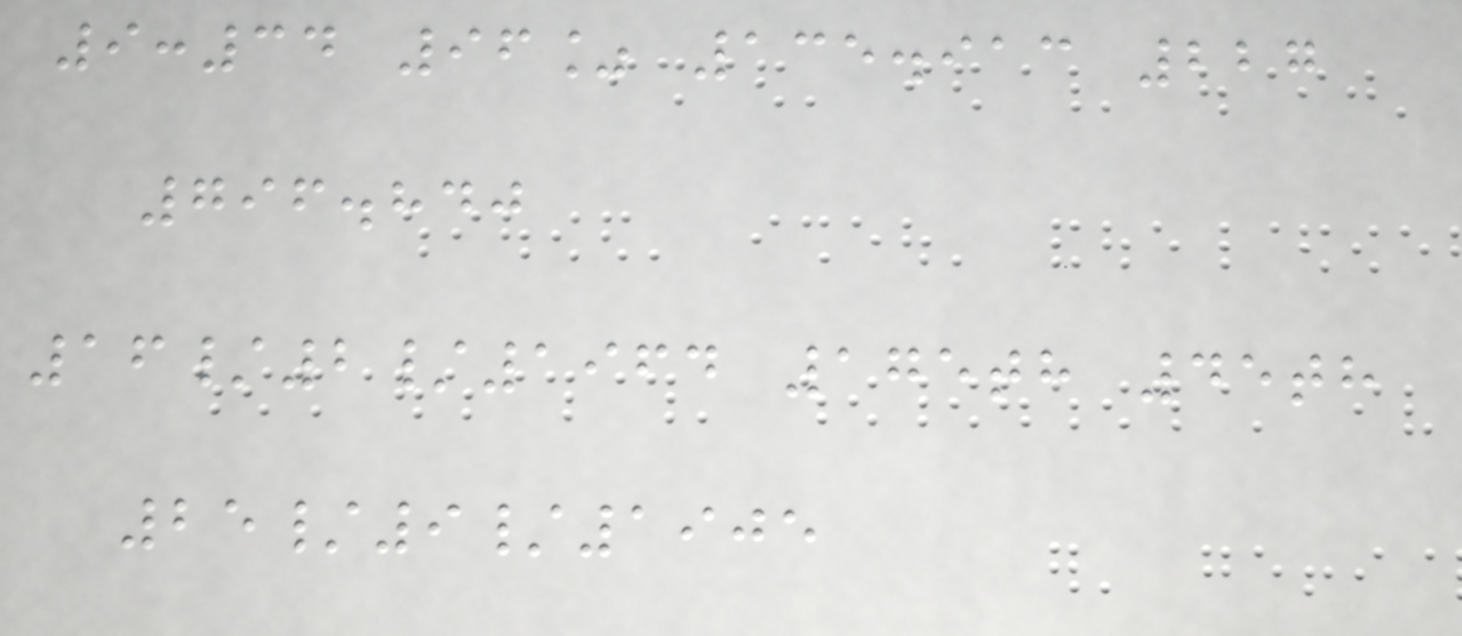9:34 96% 135.913 227
796.840
16/2/1964 175th 45th
25/9/1905
